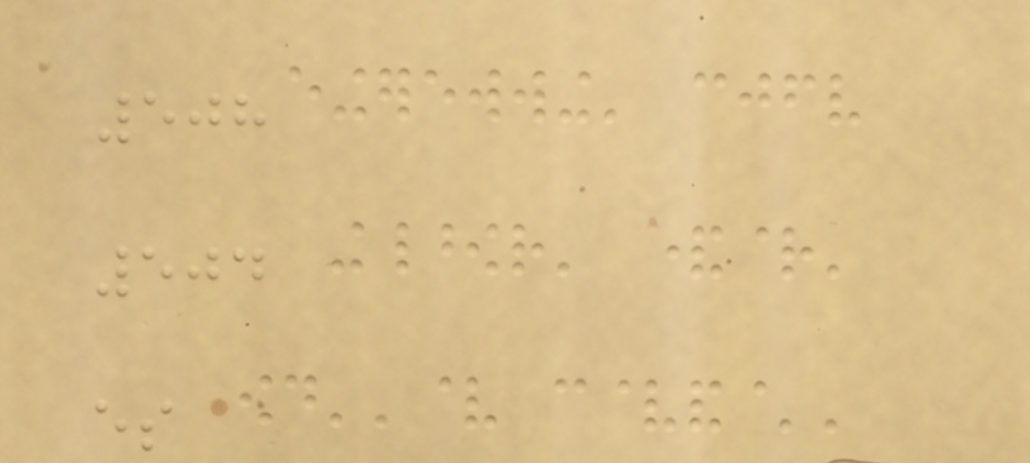508
504
es
